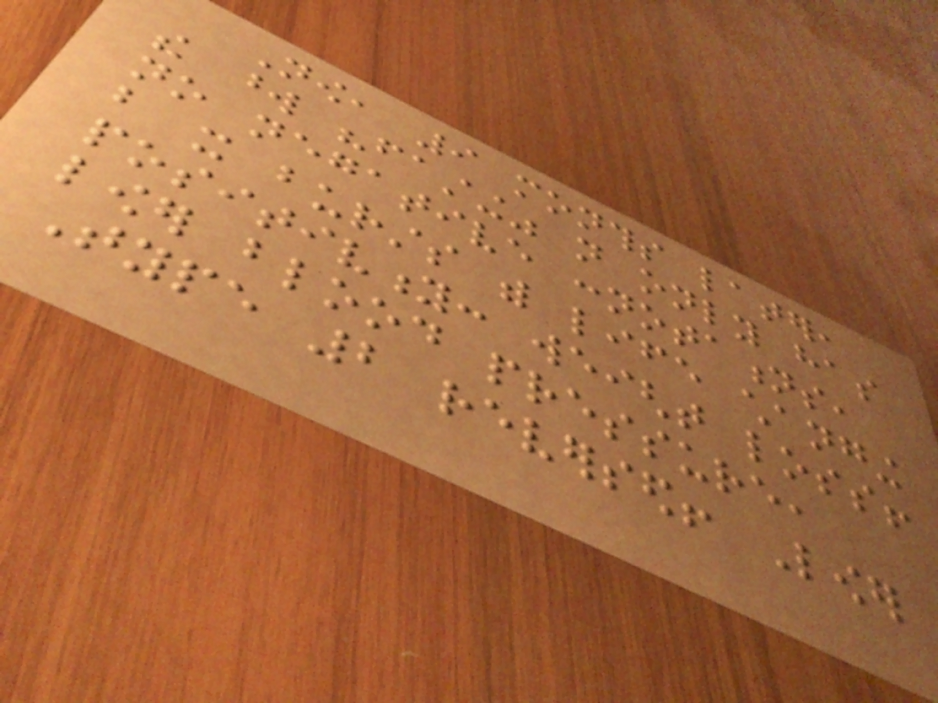Now, 9 months later,
the word "fasting" not only has
no negative connotations,
but it bursts with life changing
positivity: weight loss!
lower blood pressure,
Type 2 reversed! Lower
